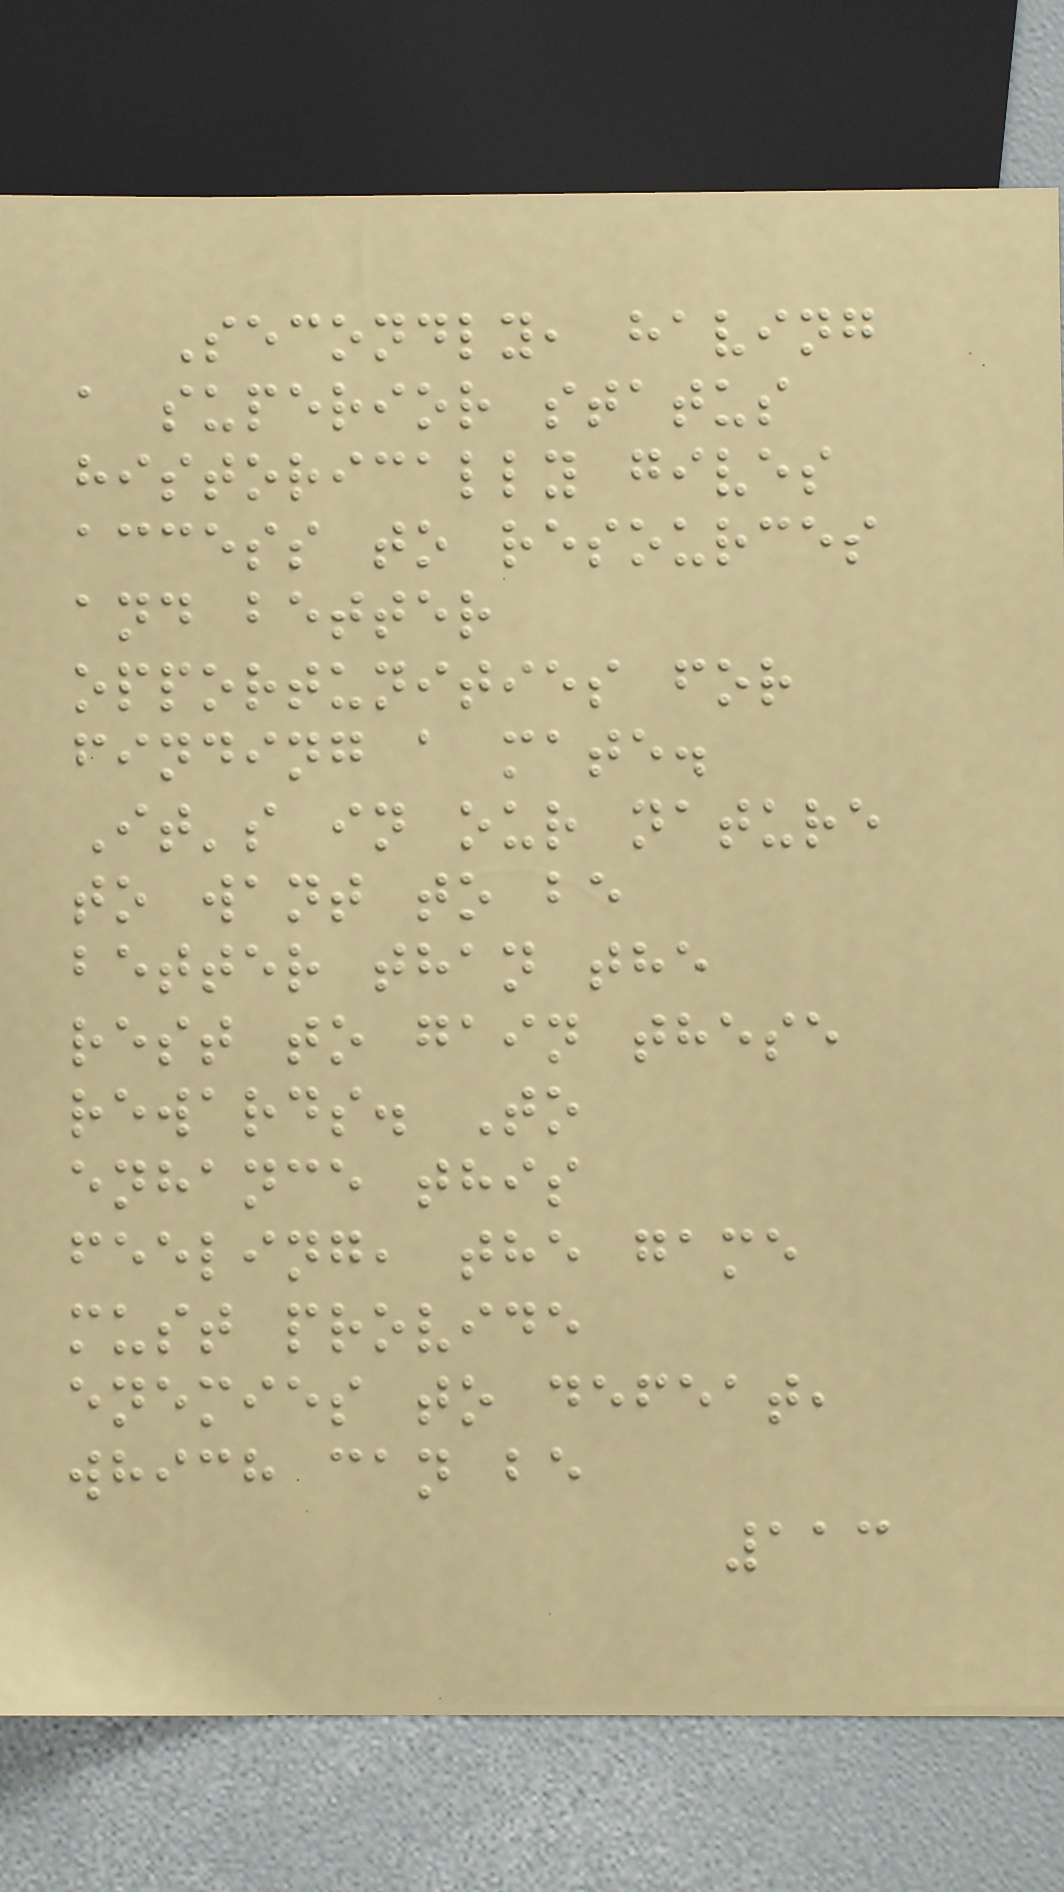Secondly, having
a superior status
historically gives
access to resources
and better
opportunities for
finding a mate.
It's in our nature
to want to be
better than the
rest to gain these
rewards. To
enhance this
feeling, the game
must provide
enemies to defeat,
which can be
113
